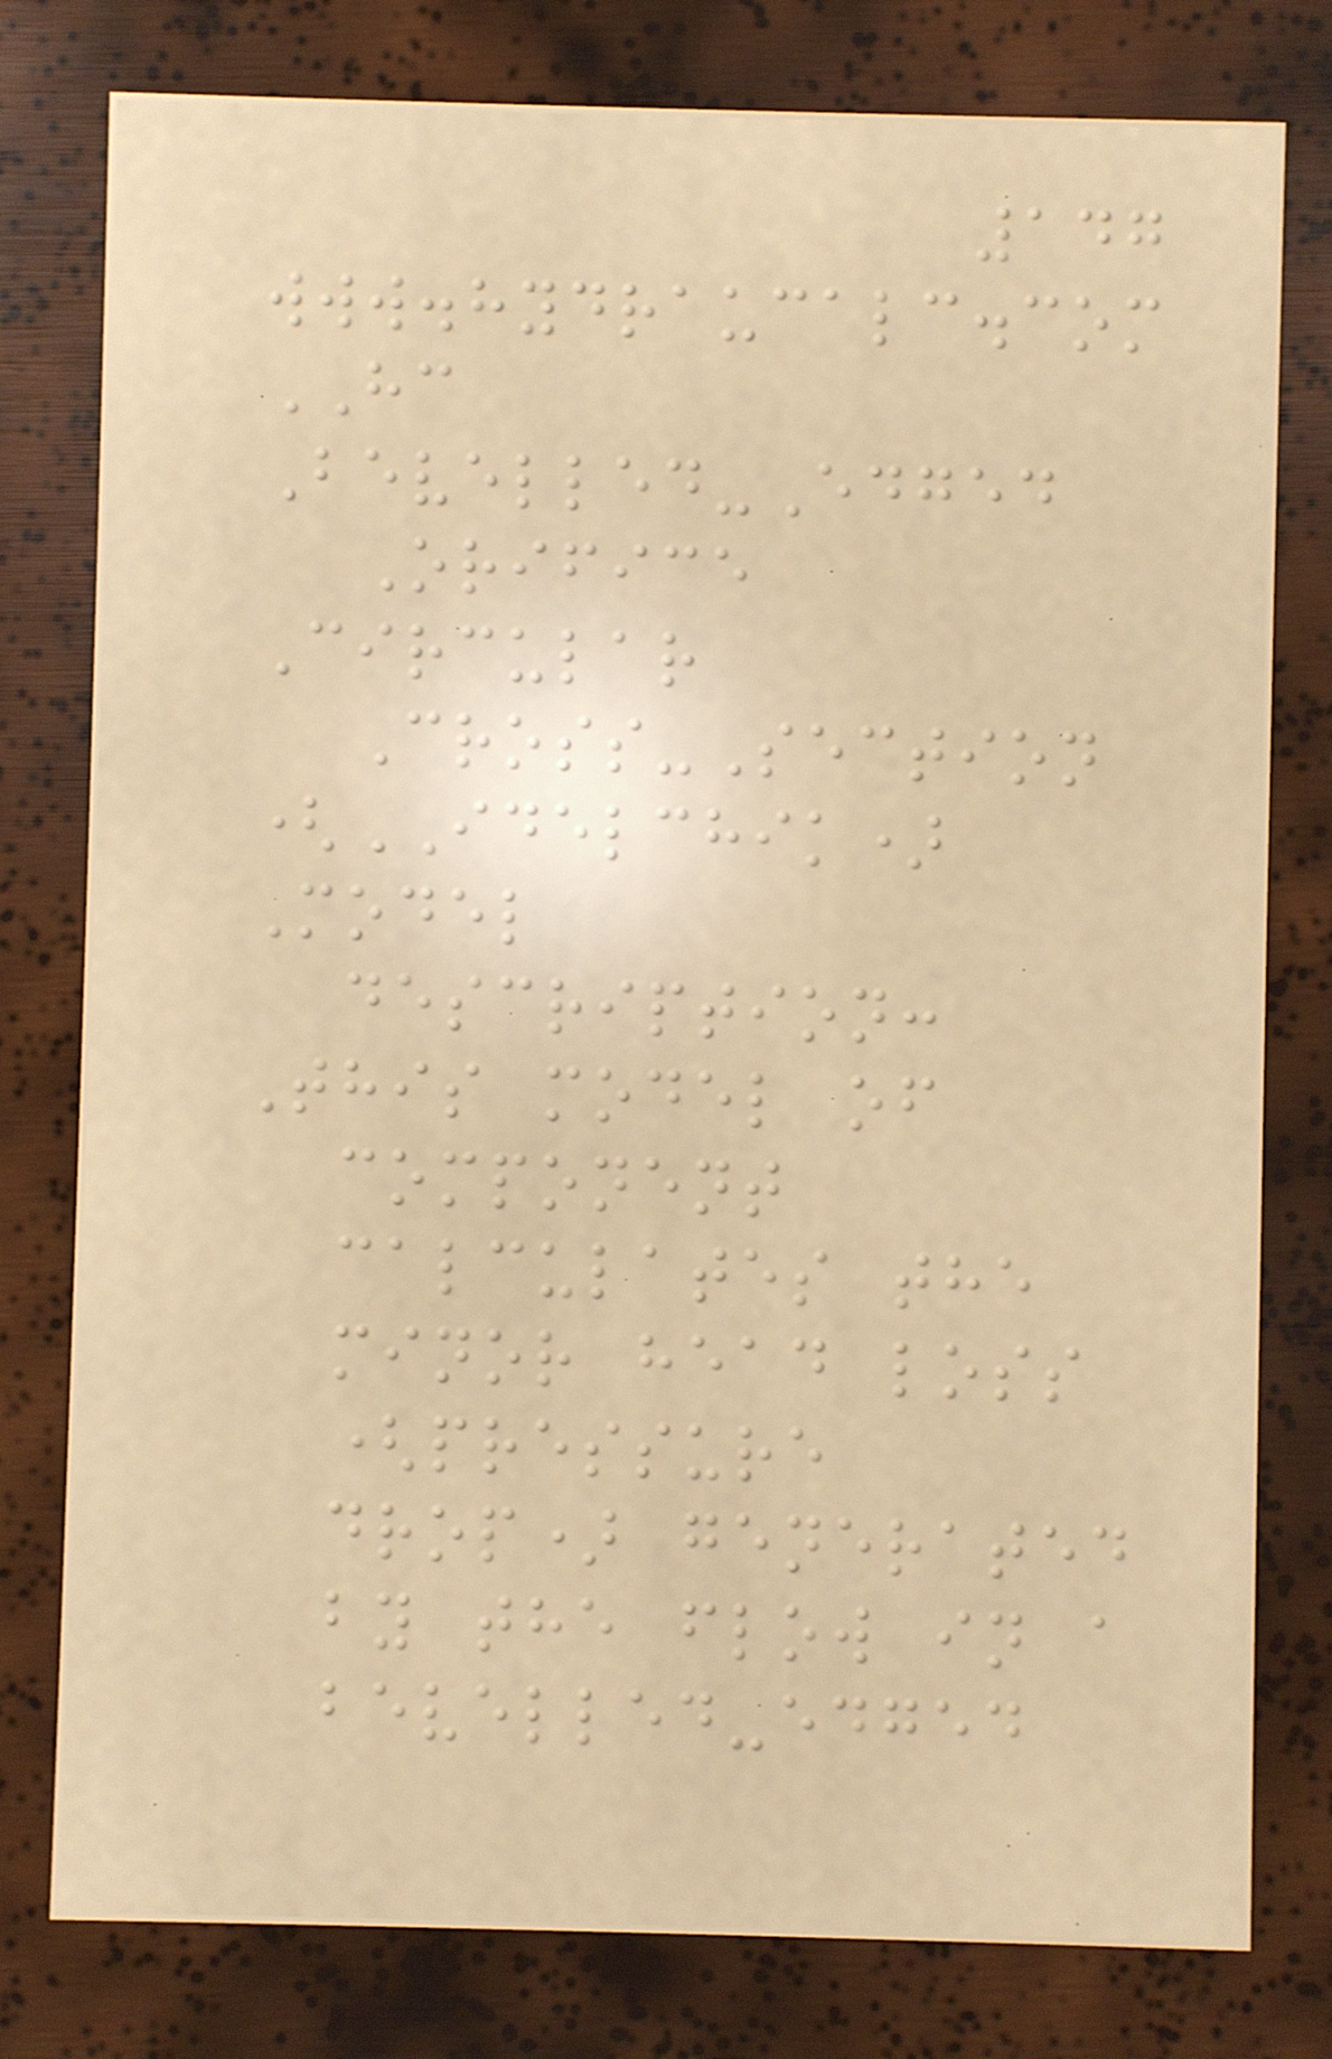147
www.hydraucalc.com
HC
Bevelled-Edged
Orifice
Circular
Cross-Section
(IDELCHIK)
Model
description:
This model of
component
calculates the
minor head loss
(pressure
drop) generated
by the flow in a
bevelled-edged
